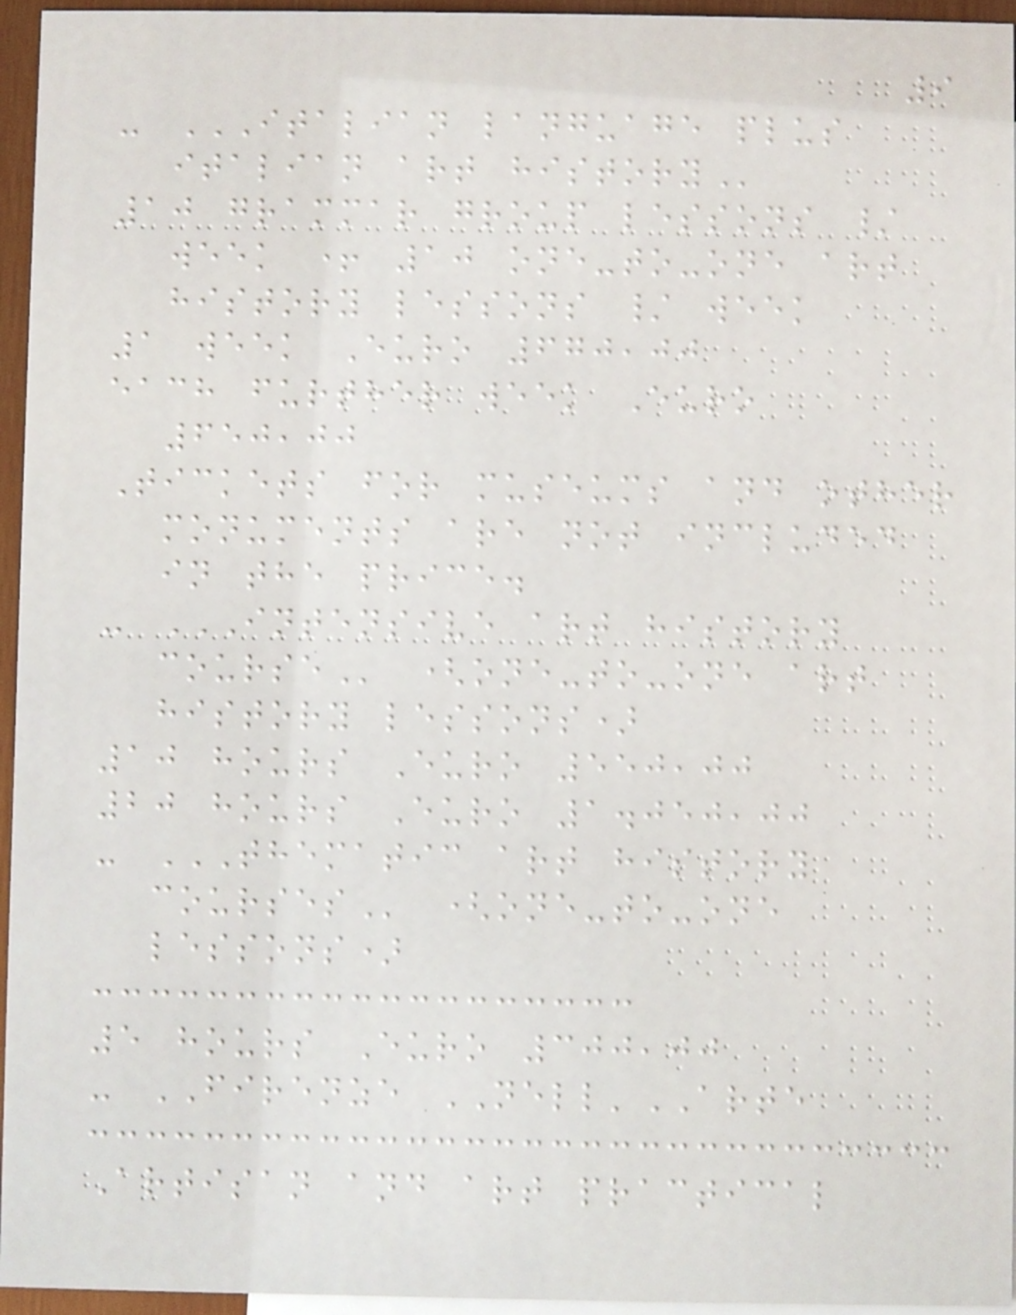9
- ITALIAN LANGUAGE PLUS
ITALIAN ART HISTORY
10 grammar group lessons /
week + 10 one-to-one art
history lessons / week
1 week Euro 670,00
each further week Euro
650,00
Tickets for museums and other
monuments are not included
in the price.
- INTENSIVE ART HISTORY
COURSE (one-to-one art
history lessons)
10 hours Euro 550,00
20 hours Euro 1.050,00
- THEMATIC ART HISTORY
COURSES (one-to-one
lessons)
5 hours Euro 300,00
- FIRENZE NELL'ARTE
Artisan and art practical
